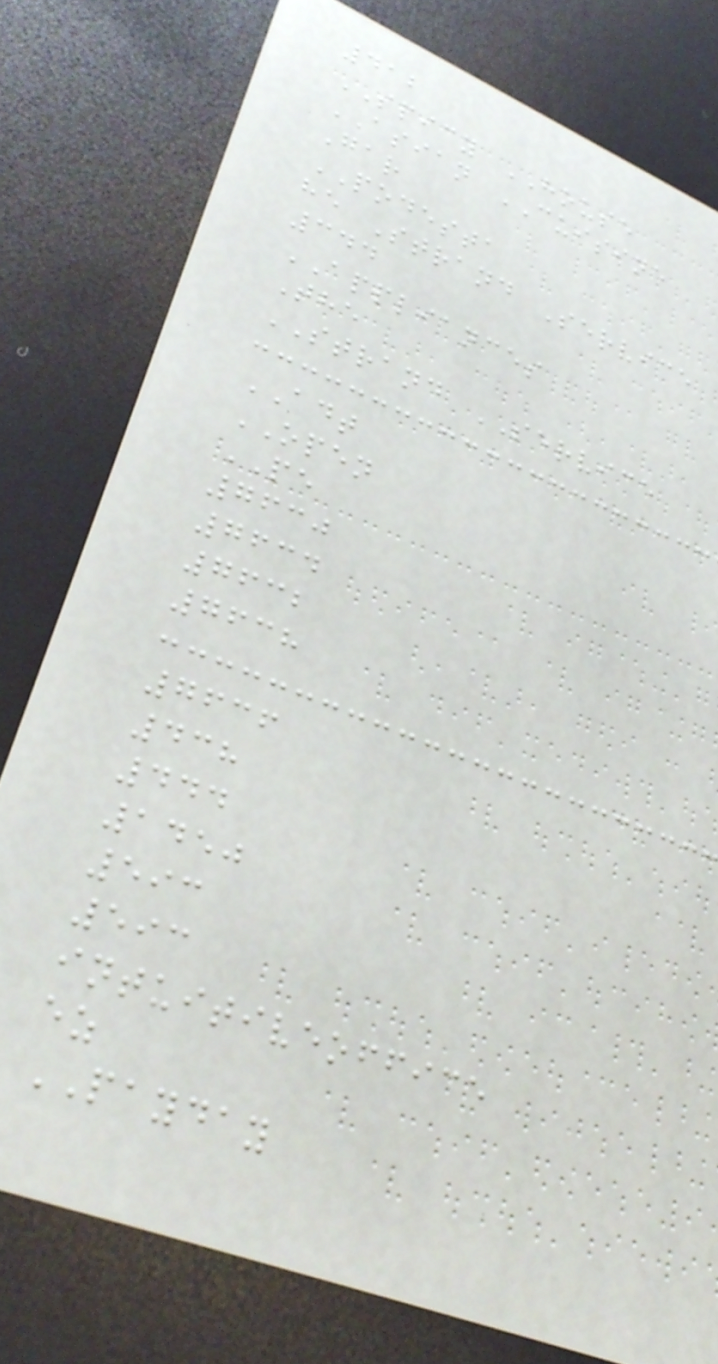412
SPICY HOUSE
ASIAN CUISINE
Gar
PODESTA
he Strand Service
344
APPLIANCES
The
STRAND SERVICE
ADT
OPEN
PE
7630
7634
7632
7638
7636
438
444
1450
593
593
intuitiveoffice
ez
PAYDAY
